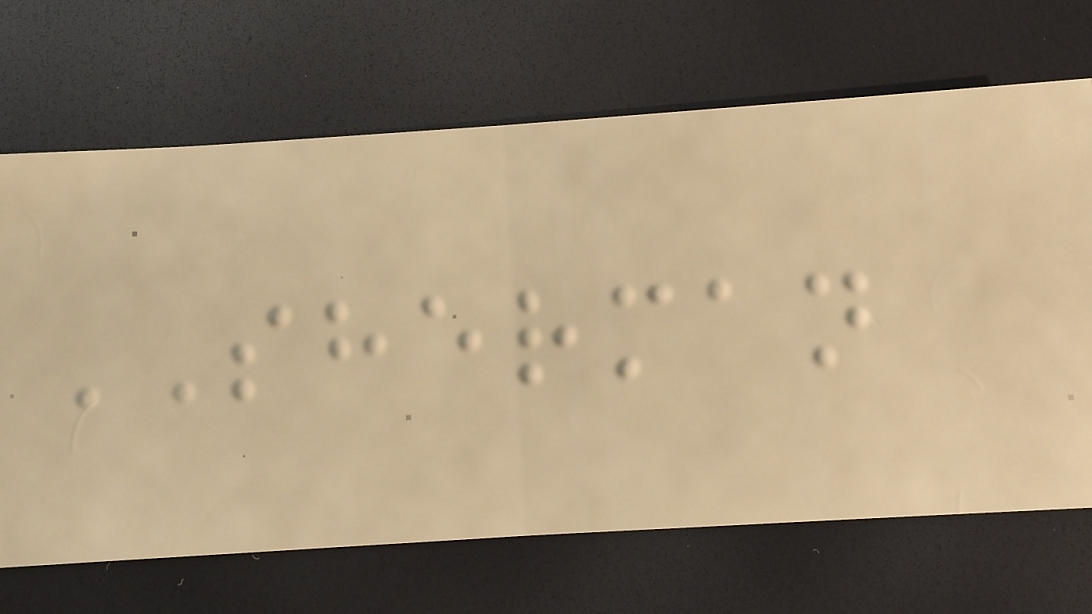SHERMAN
